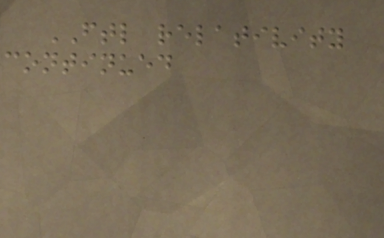FTL relativity
continued
